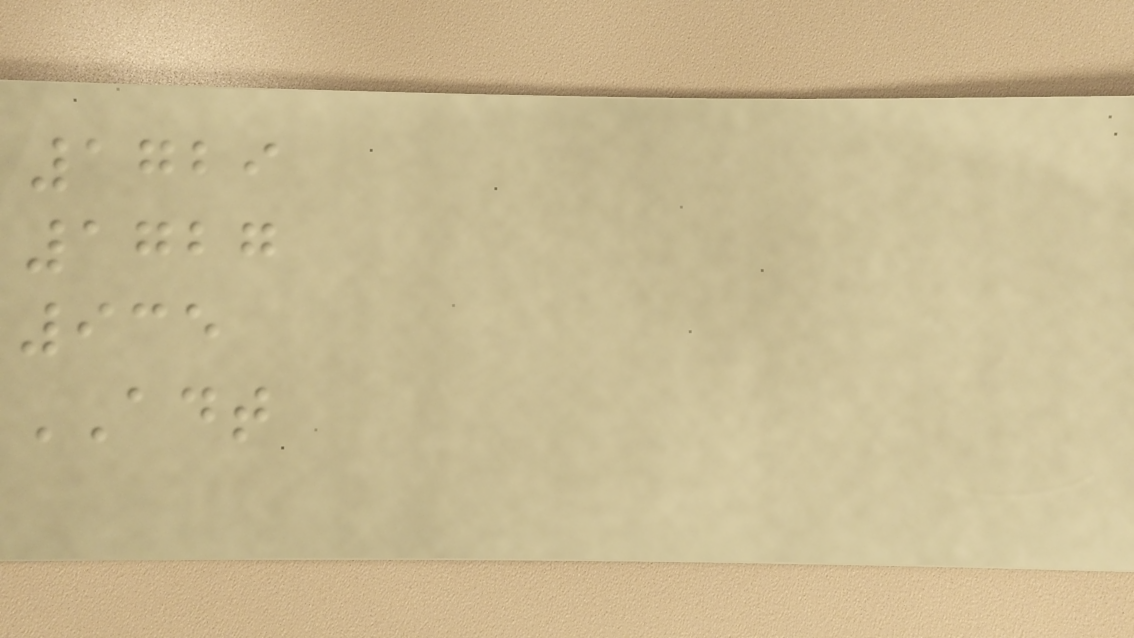1729
1727
935
ADT
